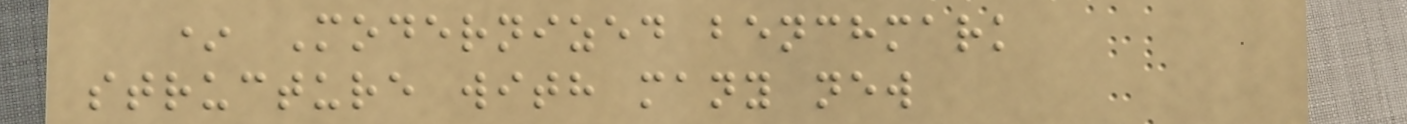* Modernized benchmark
structure with many new
